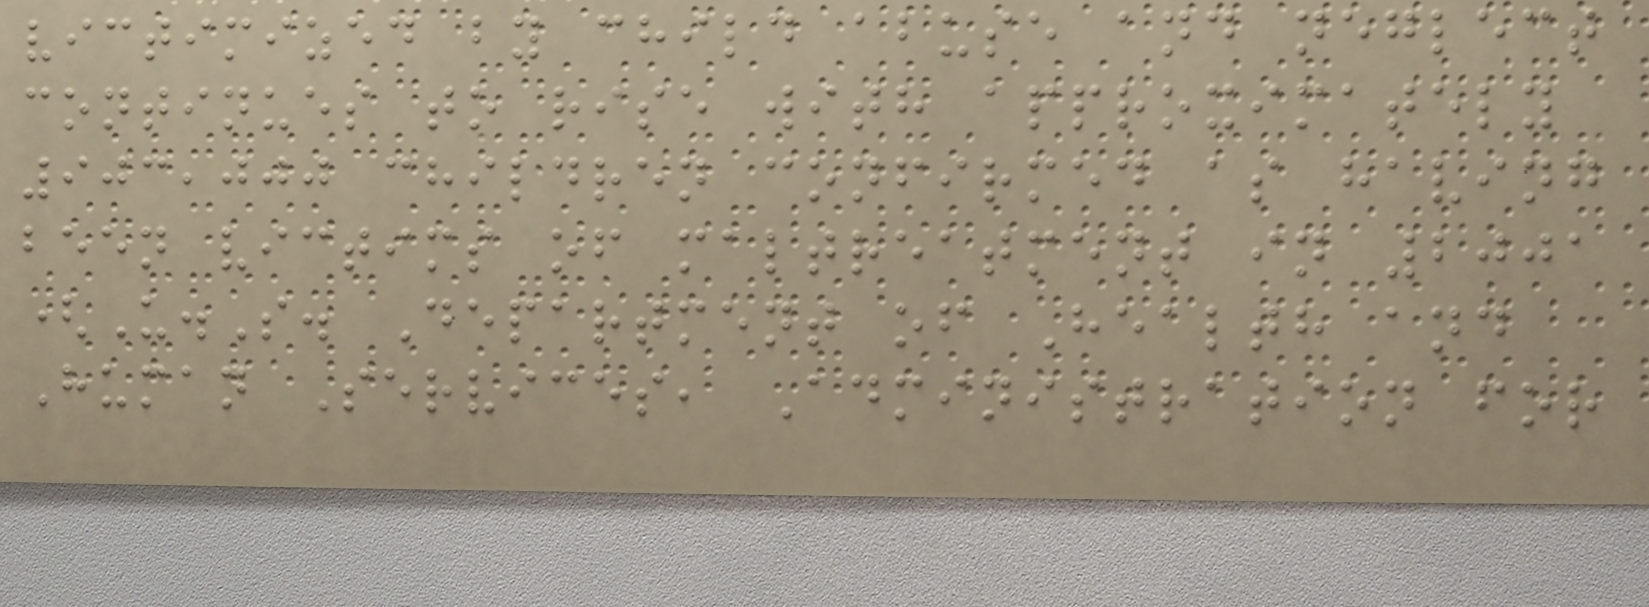victimized by child abuse and neglect
continues to rise with approximately
903,000 children confirmed as having
been victims of maltreatment in 2001
(U.S. Department of Health and
Human Services, Administration for
